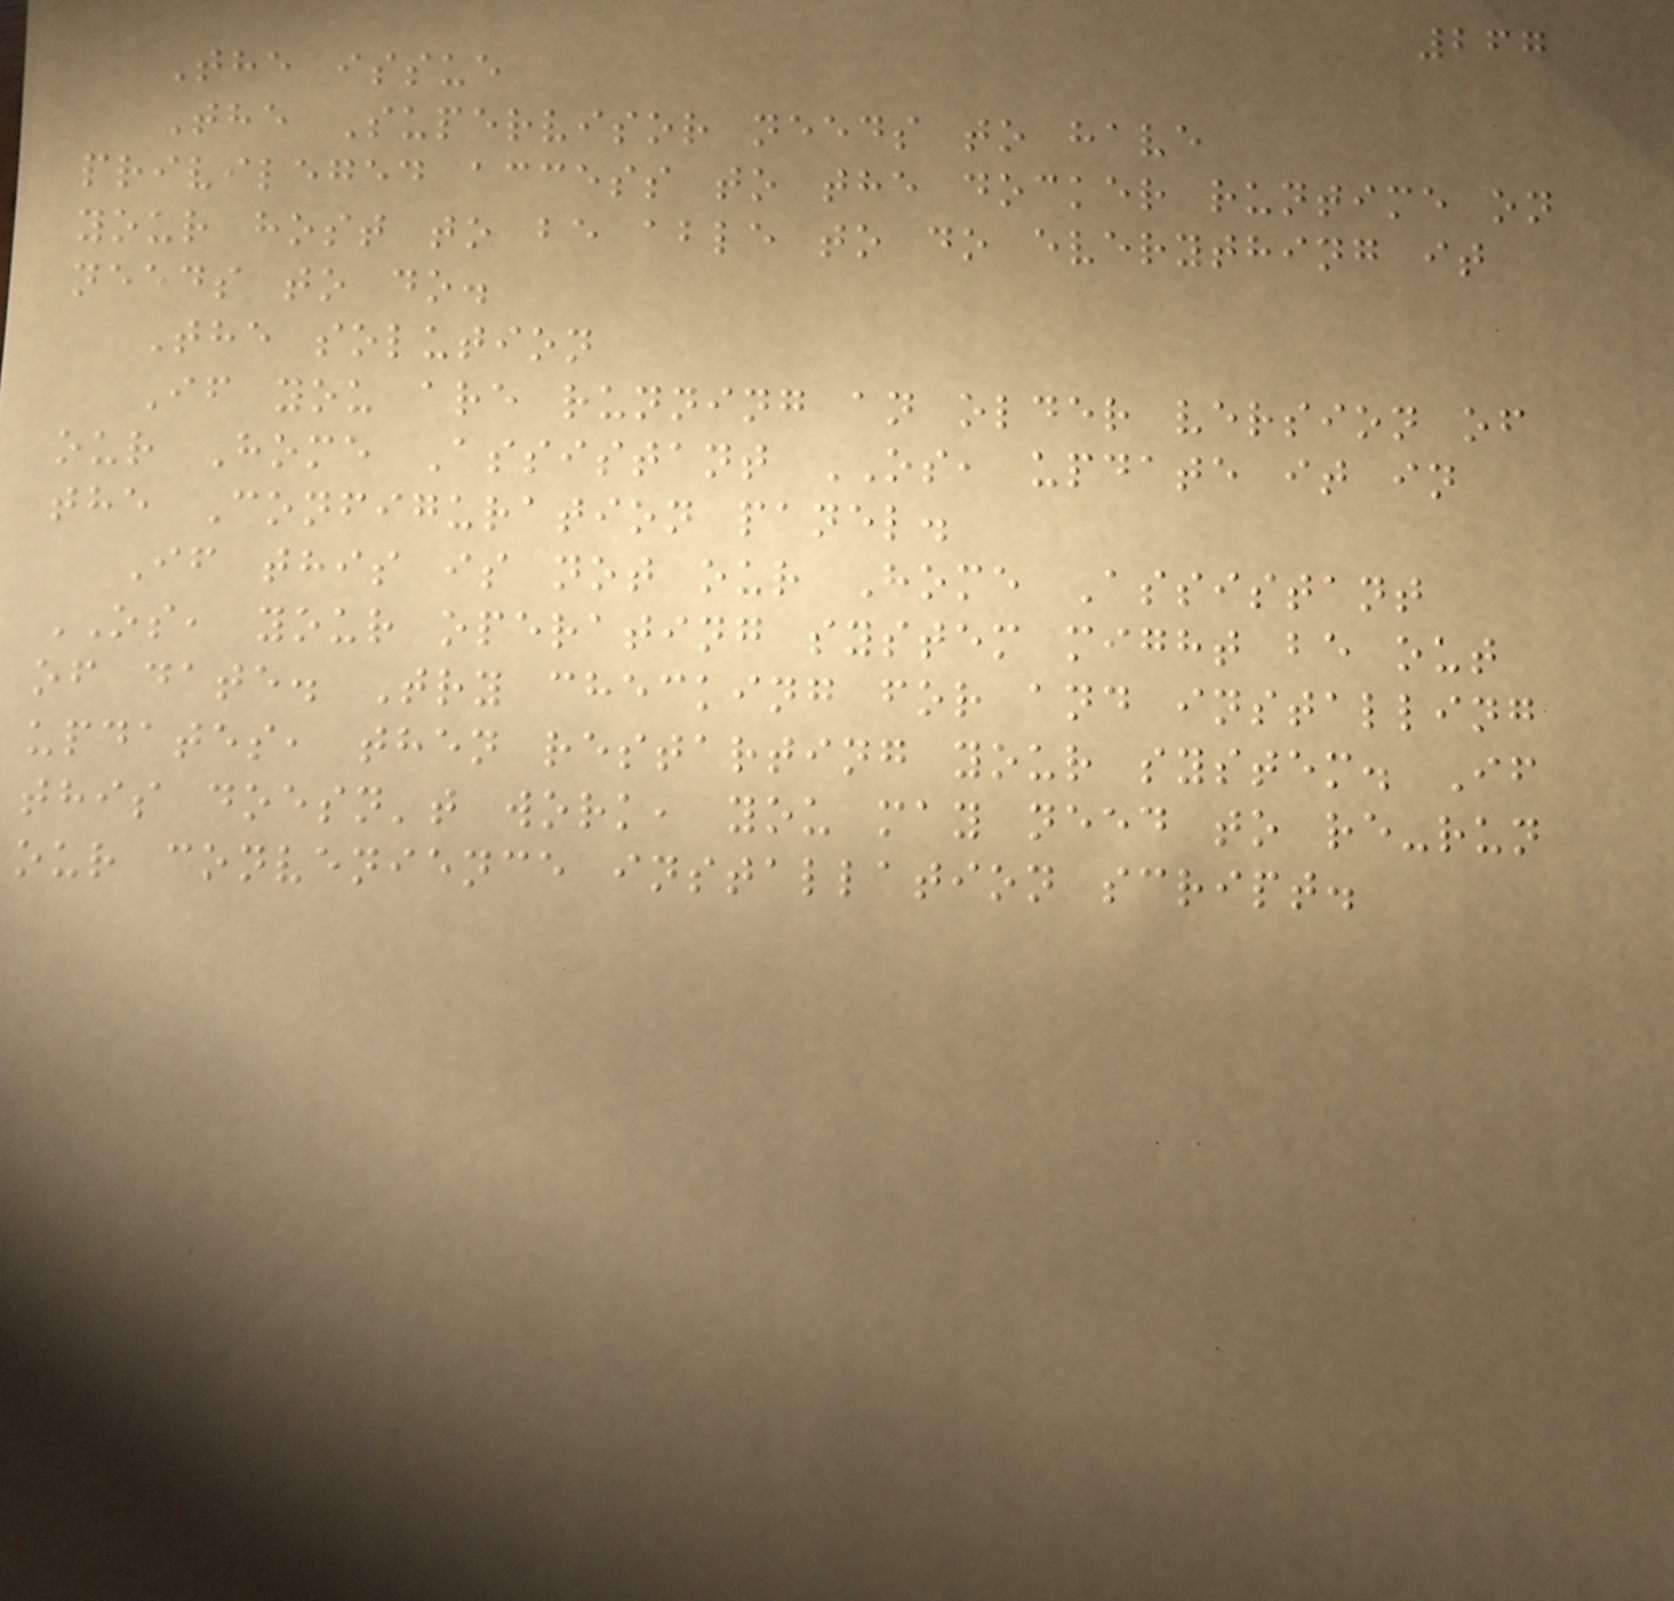267
The issue
The Supervisor needs to have
privileged access to the docker runtime on
your host to be able to do everything it
needs to do.
The solution
If you are running an older version of
our Home Assistant OS, update it in
the Configuration panel.
If this is not our Home Assistant
OS, your operating system might be out
of date. Try checking for and installing
updates, then restarting your system. If
this doesn't work, you may need to re-run
our convenience installation script.
